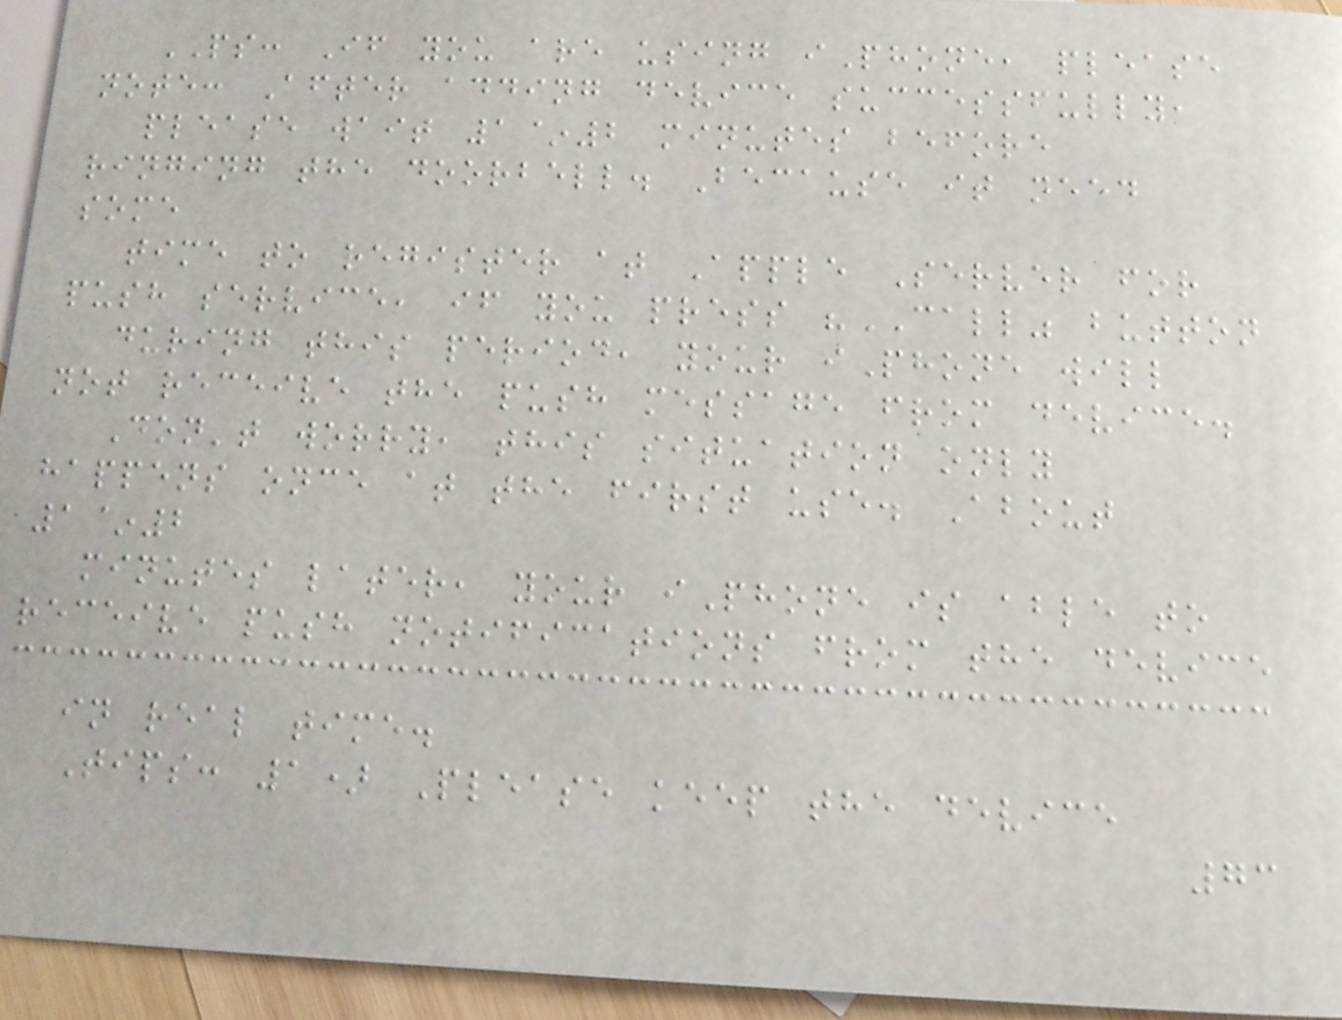PS: If you are using iPhone, please
note: After adding device successfully,
please wait 1~2 minutes before
ringing the doorbell. Because it need
some
time to register at Apple Server for
push service, if you press "CALL" button
during this period, your iPhone will
not receive the push message from device.
Don't worry, this situation only
happens once at the first use. About
1~2
minutes later, your iPhone is able to
receive push notifications from the device
in real time.
Tips: 1) Please keep the device
73
